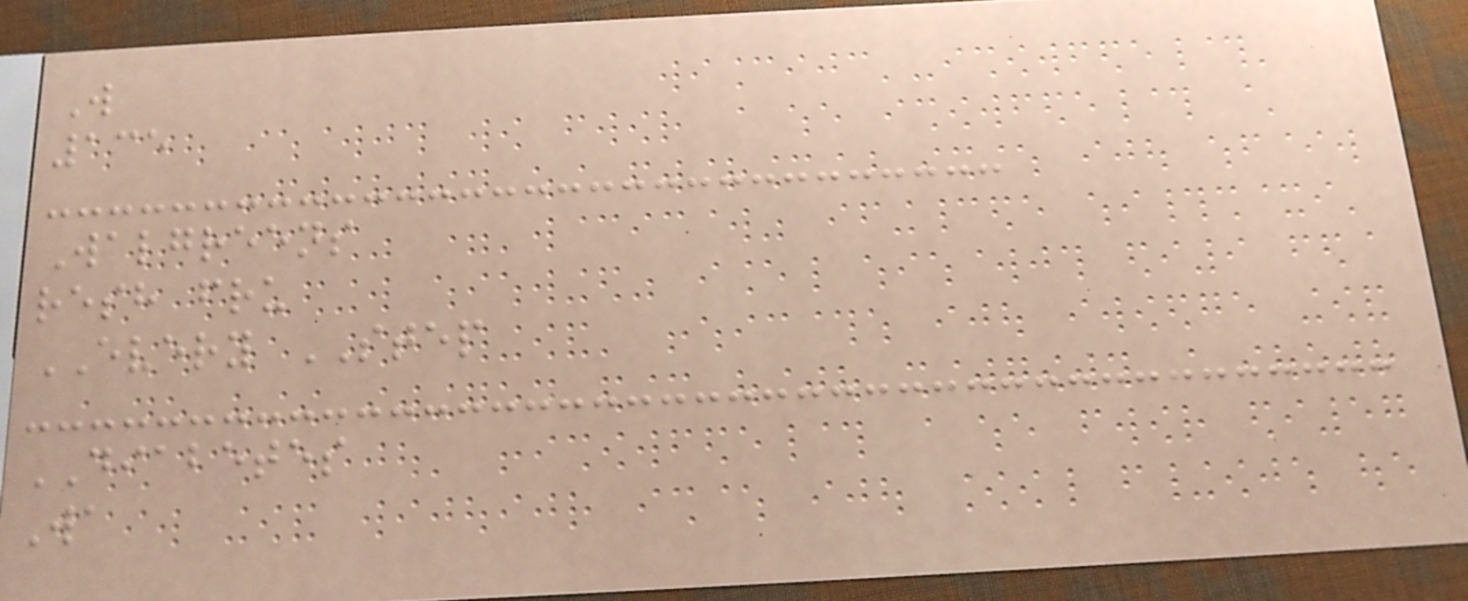W
135
Walgreens
resh fru
EVERY STEP
DIABETES
Wa
